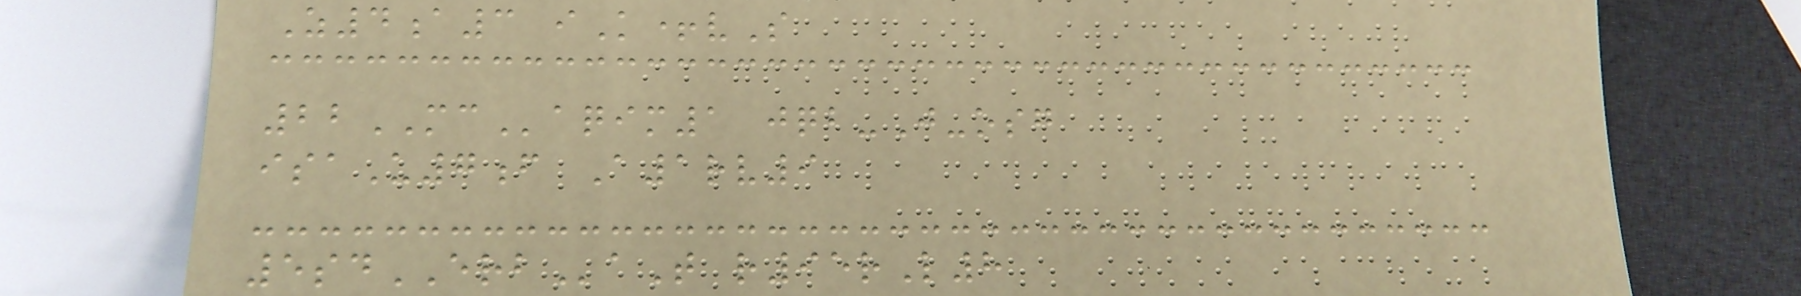Z4a3 iK+vS
22MCaqim1 jqb-J-osg
isaU7f A1rv9
5sdERBaT r95rL8
